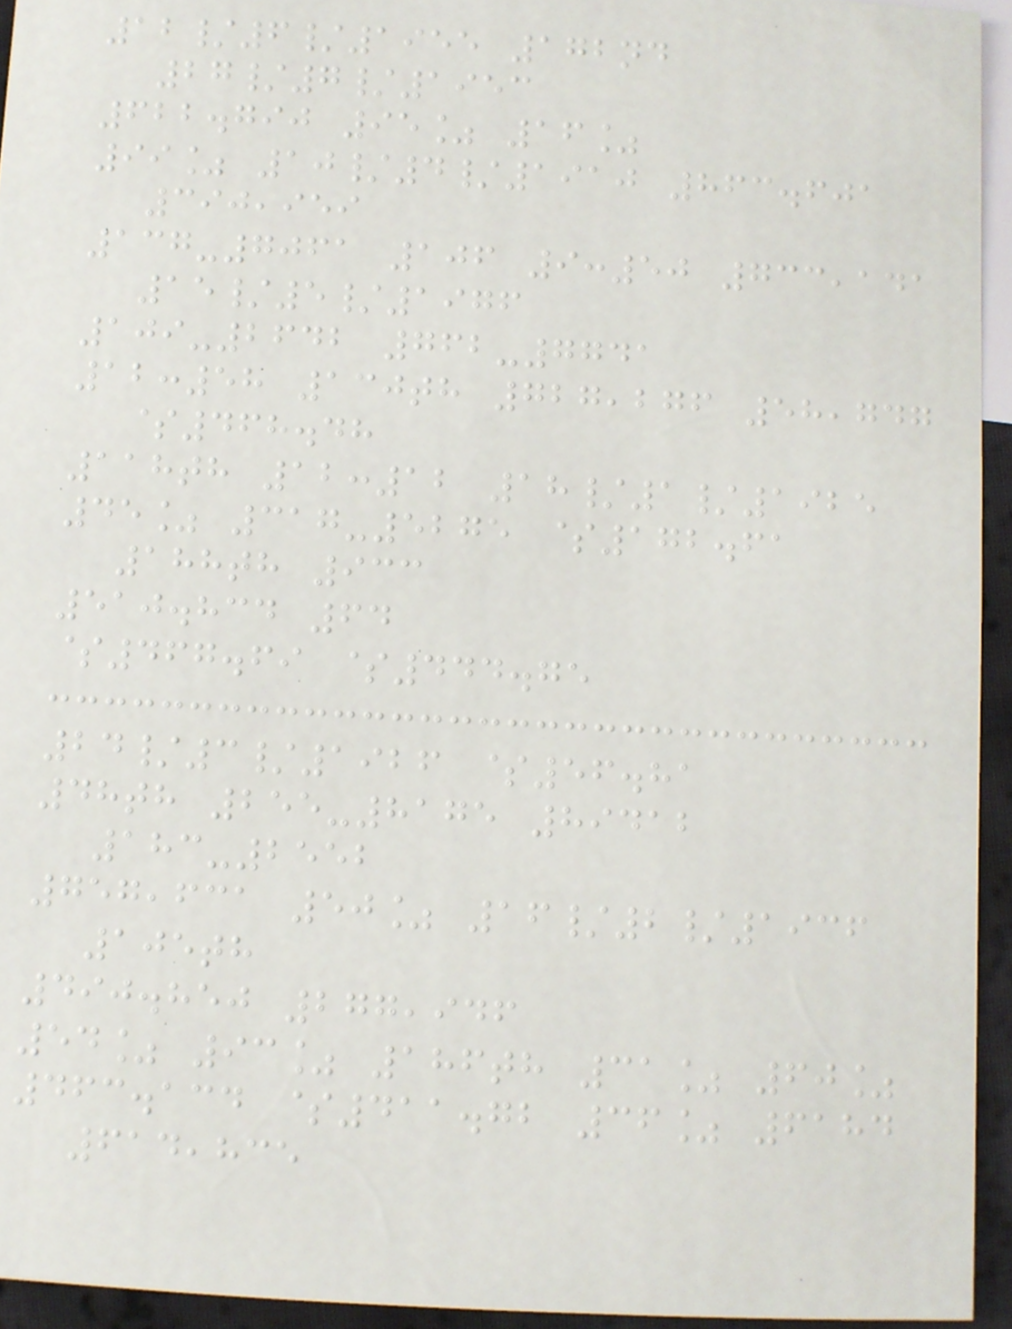12/6/1955 172nd
27/7/1953
622.790 95% 16%
99% 10/4/1910 863.601
390,959
137-7061 106 9:50 733,141
15/5/1976
109-2642 762-7741
12:58 130th 727,276 58,747
$468.48
118th 12:12 18/1/1925
45% 317-5275 $172.61
188th 933
510.834 64
$467.69 $444.75
24/3/1926 $56.81
48th 255-8175 89412
183-2552
757,631 50% 16/2/1936
105th
490.850 277,946
54% 93% 186th 31% 60%
463.134 $411.72 36% 6184
614,835
